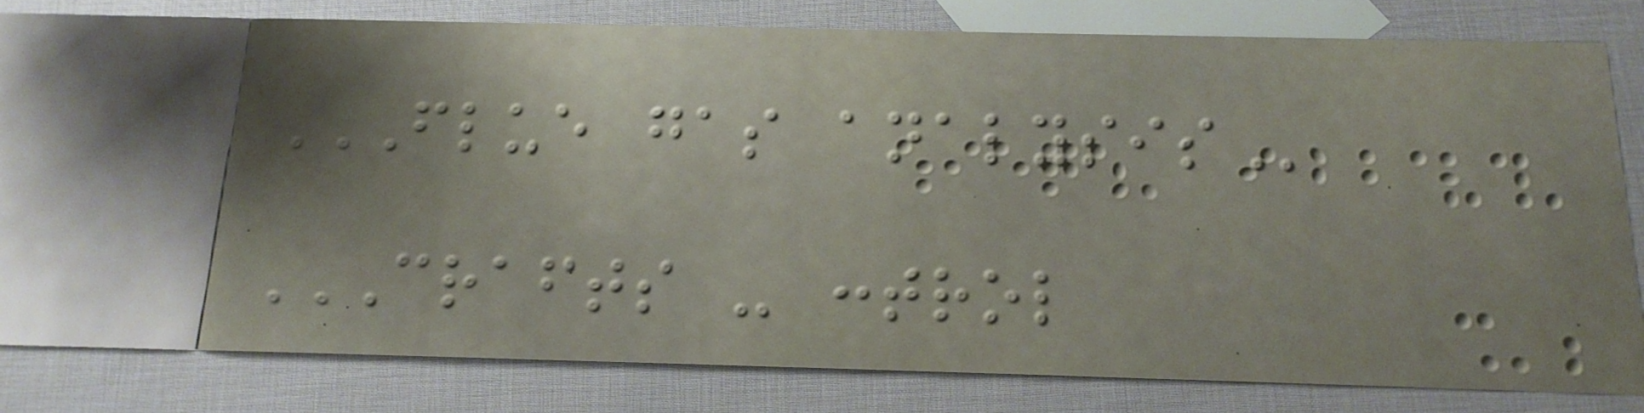FLUE GAS ANALYSIS
CRAFTS - CONTROL
